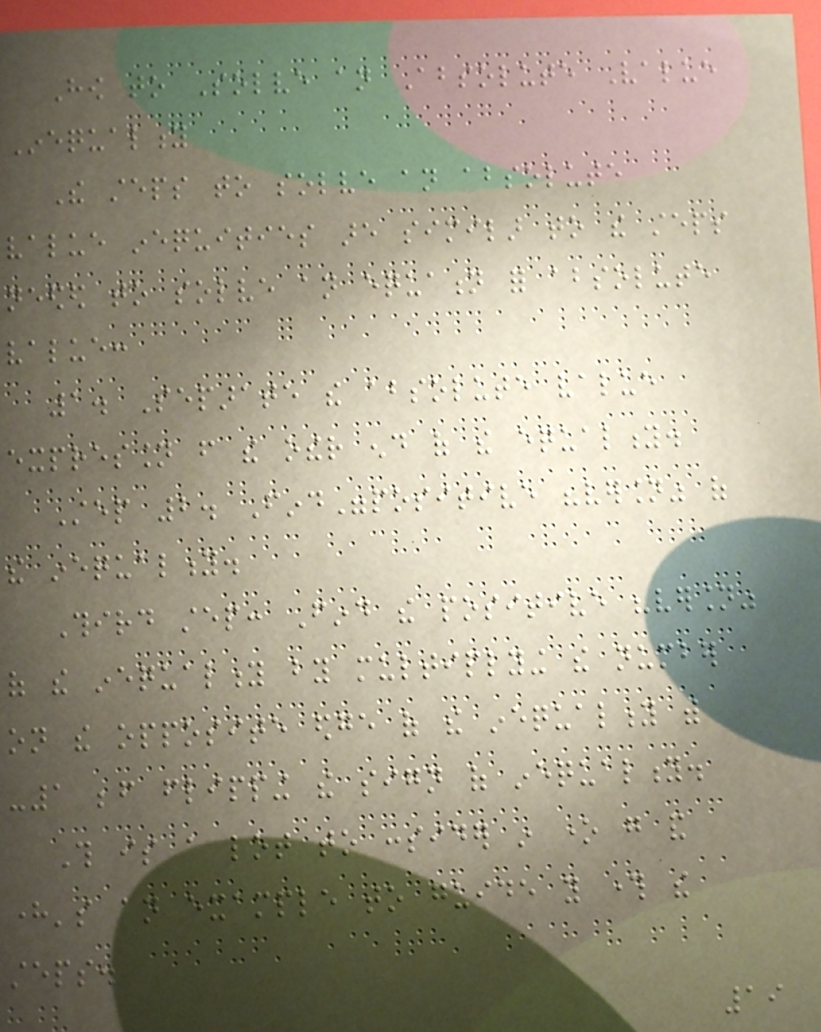How to Solve an Absolute Value
Inequality
The steps to solve an absolute
value inequities are similar to the steps
needed to solve an equation for absolute
value:
1. Separate the absolute value
expression from the other end of the equality.
Step 2. Find"positive "version" of
the inequality.
Third step: Find the positive "version"
of the inequality by multiplying the number
on the opposite edge of the inequality with
-1 before flipping the sign of inequality.
This is a lot to consider in one go and
here's an example to guide you through the
steps.
19
